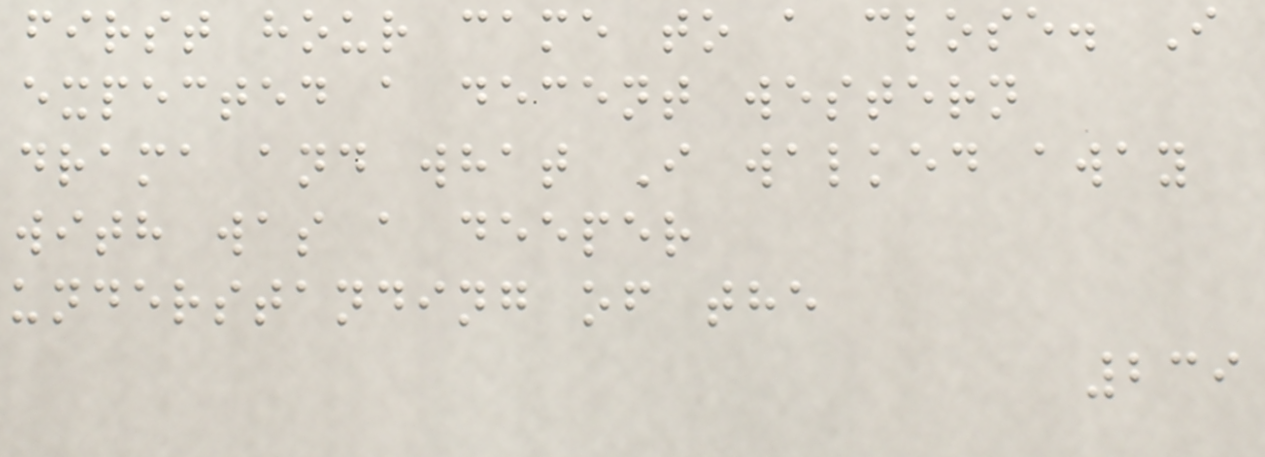first hour came to a close. I
expected a decent western
drama and what I walked away
with was a deeper
understanding of the
239
